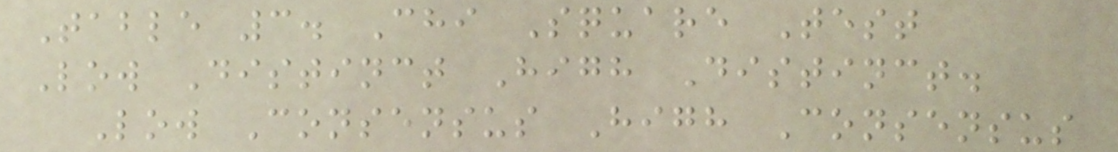Table 3. Chi Square Test
Low Distinct High Distinct.
Low Consensus High Consensus
